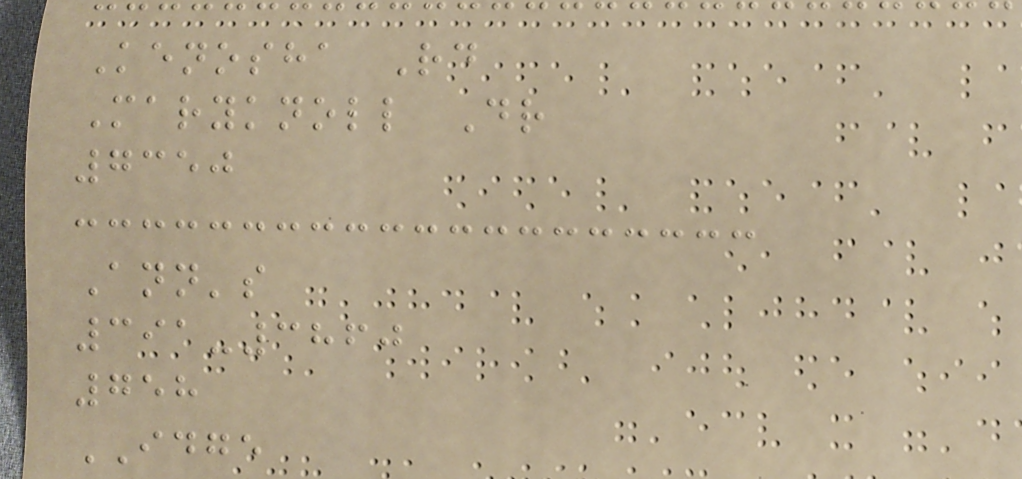Kenosha Rd
Maryknoll Dr
7350
Ann's
391-3860
758
IDGE
